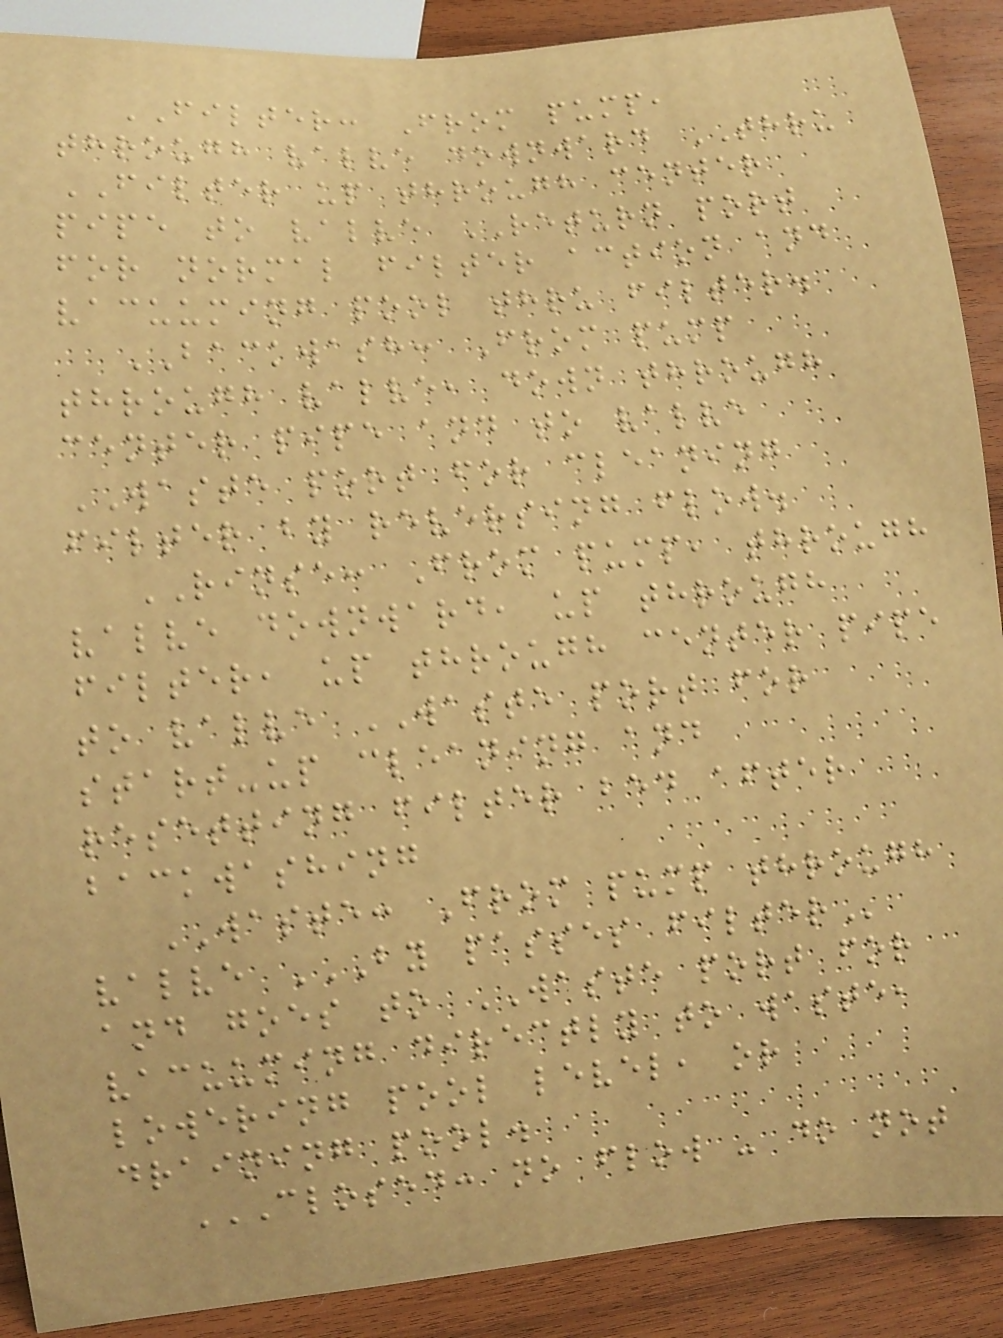FILTER: From pump,
through valve downward THRU
FILTER up through center
pipe to valve RETURN port
for normal filter action and
vacuuming pool thru filter.
BACKWASH: From pump
through valve, down through
center pipe and to valve
WASTE port for cleaning
filter by reversing flow.
RINSE: From pump, through
valve downward, up through
filter, up through center pipe
to valve WASTE port for
start-up cleaning and
resetting filter bed after
backwashing
WASTE: From pump through
valve BY PASSES FILTER
and goes to WASTE port for
vacuuming directly to waste,
lowering pool level, or
draining pool.
CLOSED: NO FLOW - DO NOT
